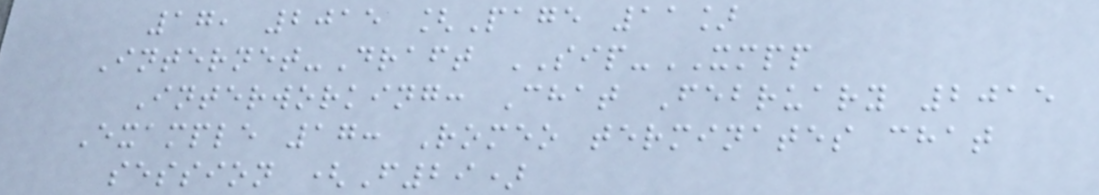17, 2015 [Page 11]
Internet-Draft SIP-XMPP
Interworking: Chat February 2015
Example 17: Romeo terminates chat
session (F29)
